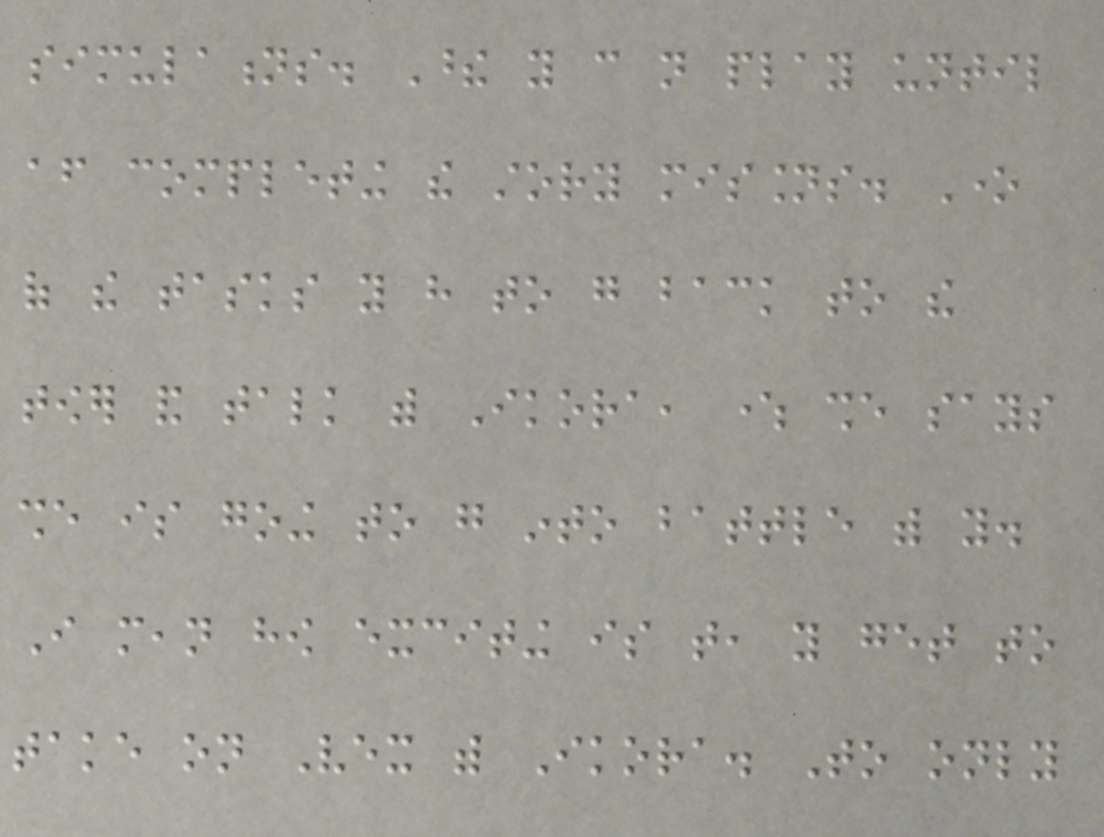simulations. These you can not play until
after completing the story missions. One
of the tasks you have to go back to the
tower and talk with Ikora, where she says
she is going to go into battle with you.
I mean how exciting is that, you get to
take on Vex with Ikora. To only
